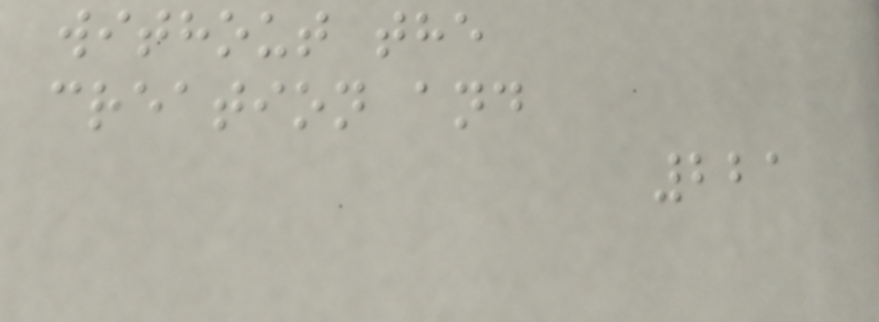without the
creation and
221
